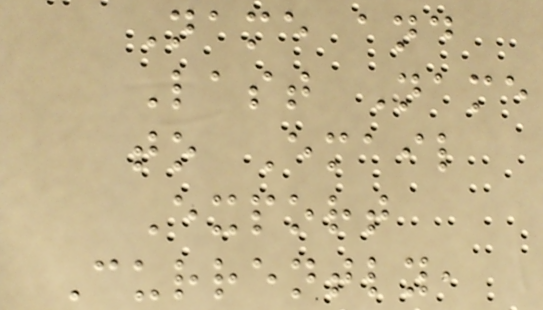Name and
Last Name
to Email
Export
Currently,
